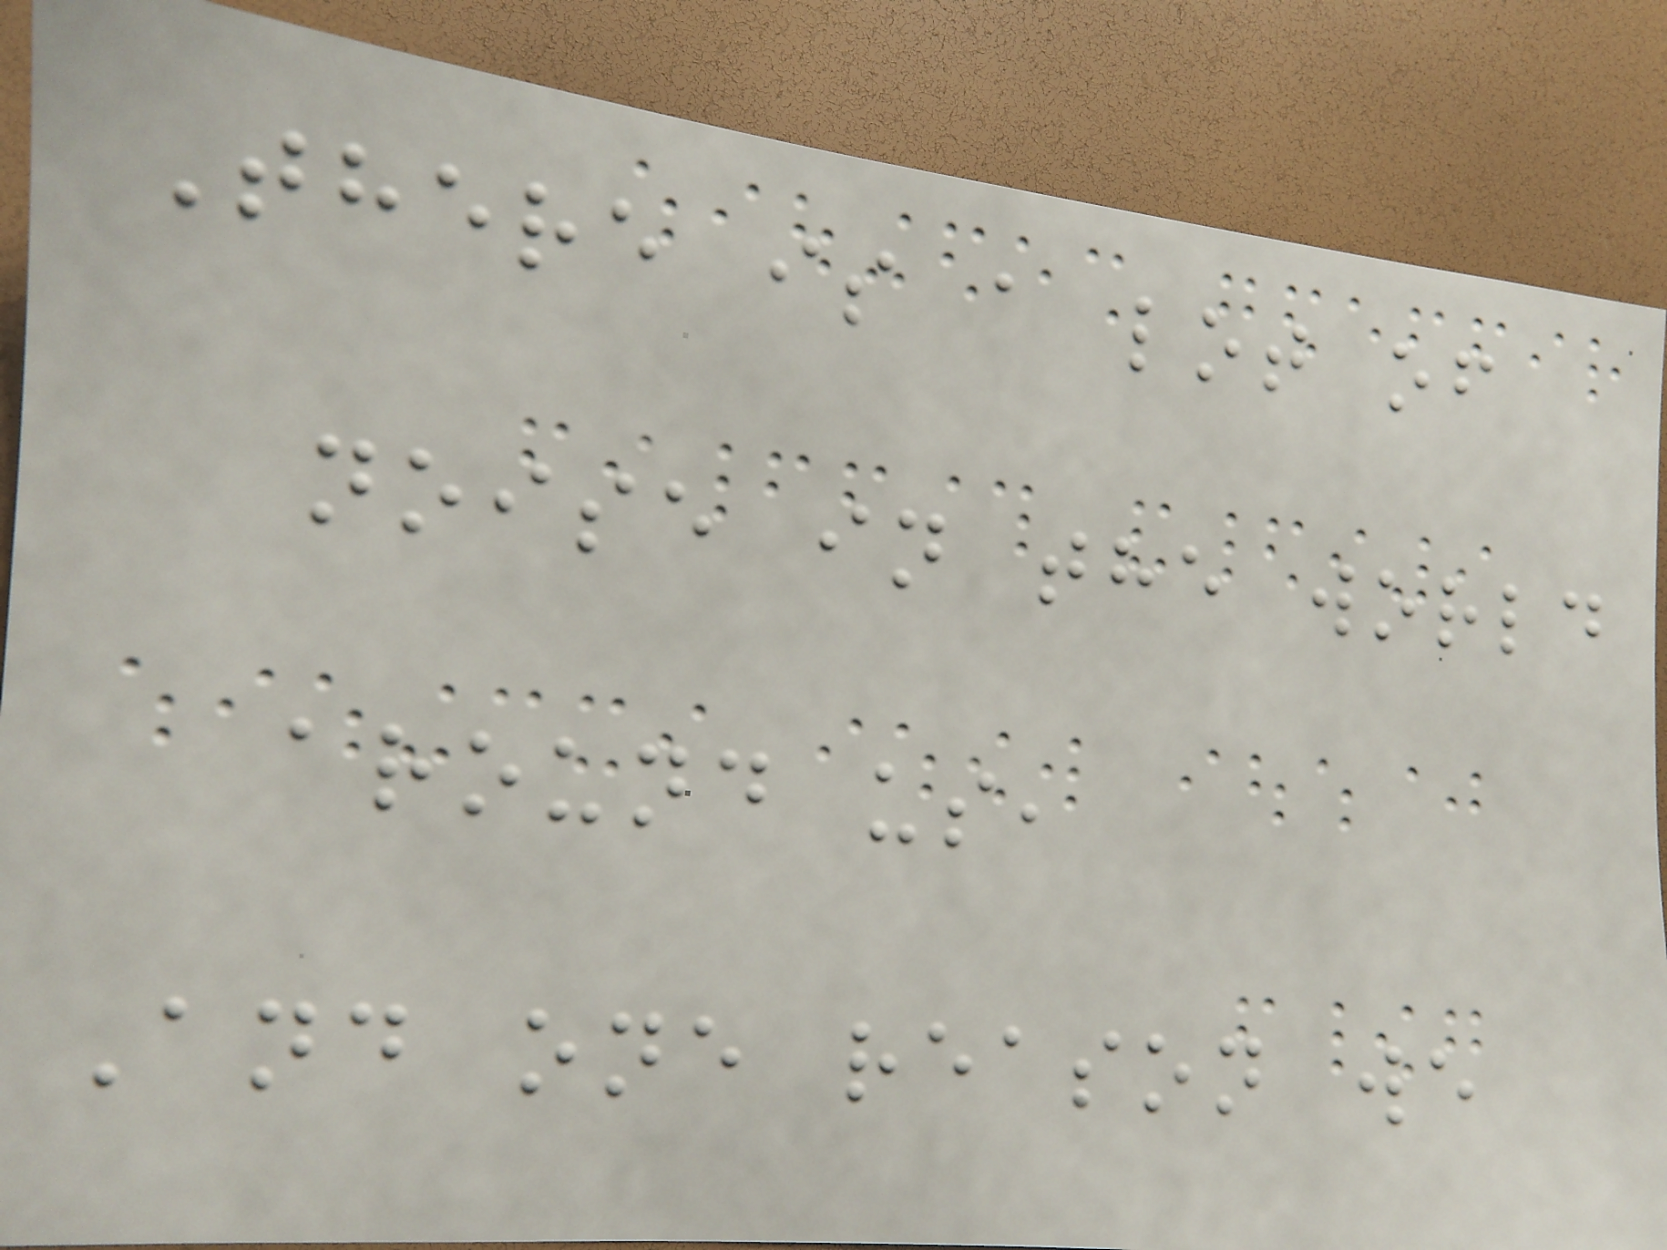There is a lot of
noise in the world
around us,
And one reason we
